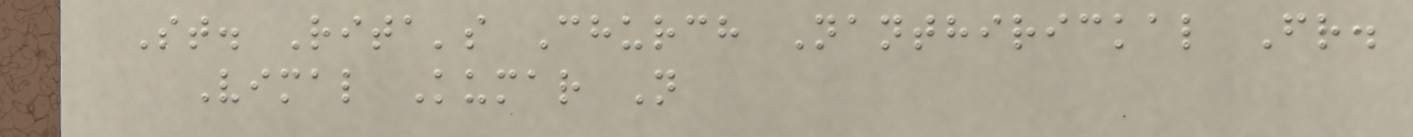St. Rita's Church Nanthirickal Fr.
Vimal Kumar N
